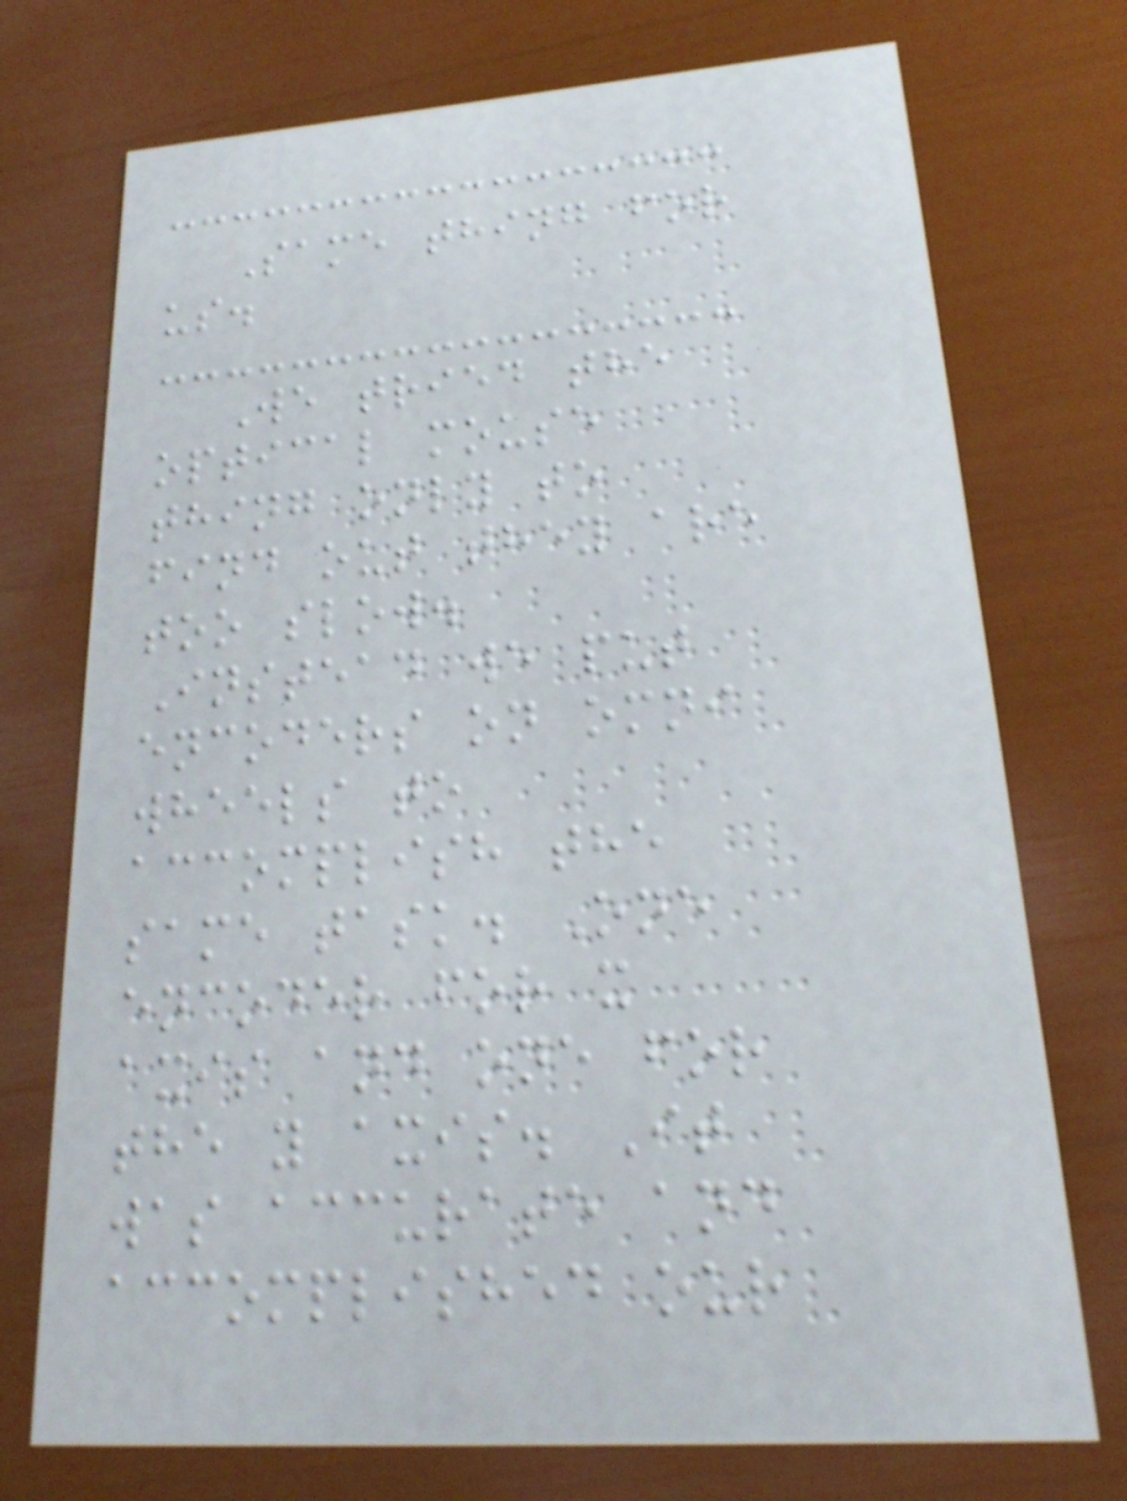Same thing for
us.
We tried the
optical mouse
thing only to
find out they are
too slow.
Instead we put
encoders on omni
wheels to
accomplish the
same task. One
encoder for x
axis and one for
the y axis. It
was accurate and
accomplished our
